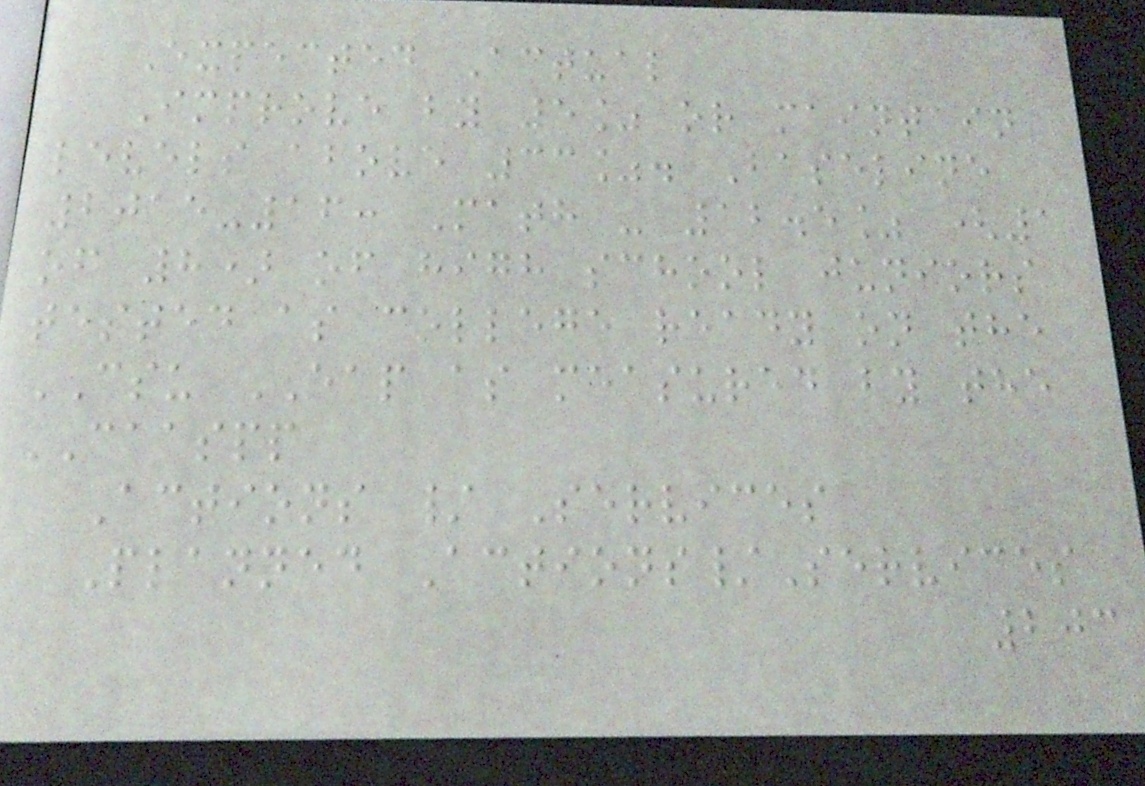Expected Actual
Improve by 5% or maintain
levels above 33%. Baseline
2015-16: Math - 12.5% (1
of 8) of high school juniors
tested as college ready on the
CSU EAP as measured by the
CAASPP
Actions / Services
Planned Actions/Services
203
